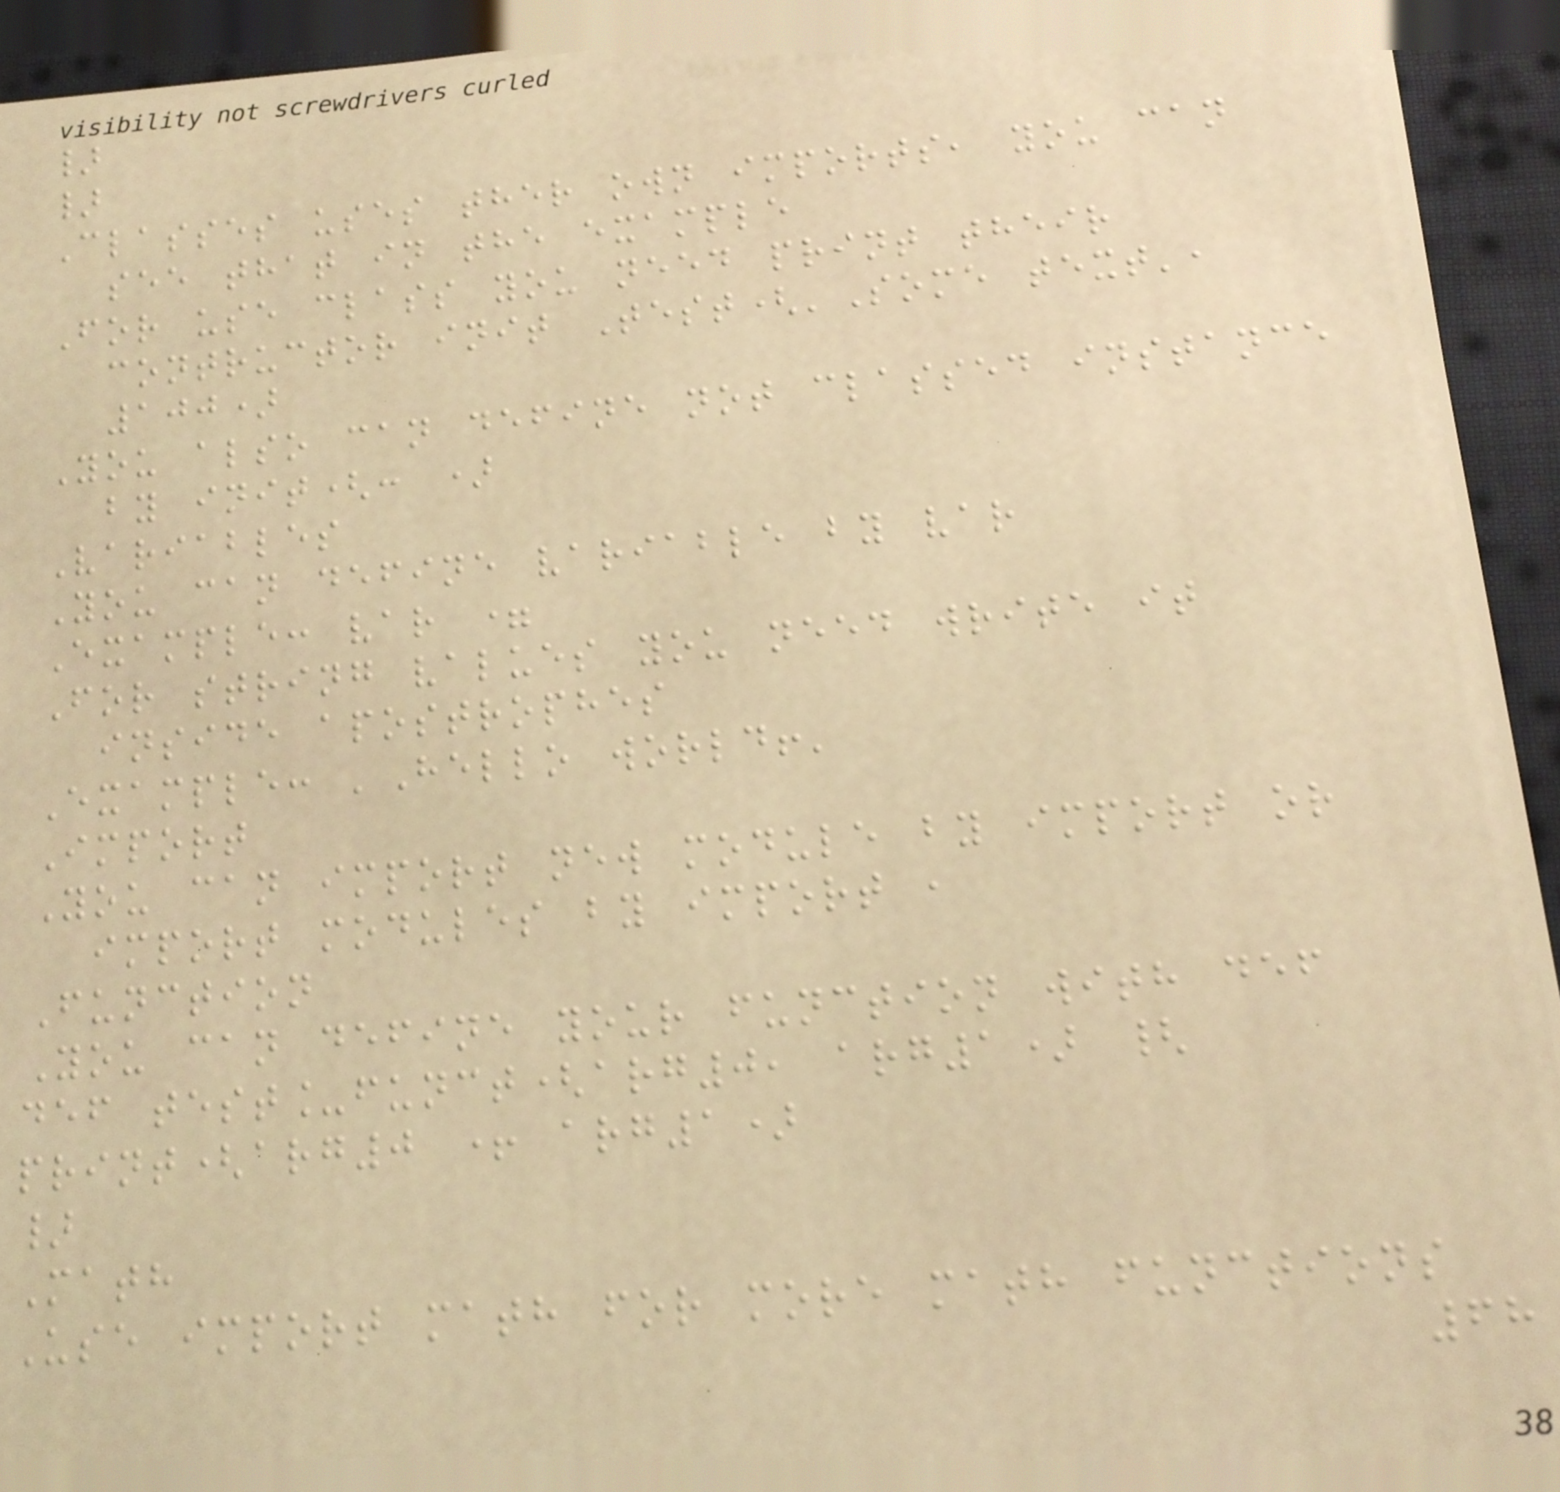}
}
Classes uses ther own imports, you can
see that in the example
For use class you need print their
contructor init Test('Some text',
100)
You also can define not classed instance
by init(: )
Variables
You can define variable by var
Example: var =
For string values you need write it
inside apostrophes
Example: 'Hello world!'
Import
You can import new module by import or
import modules by import ,
Function
You can define your function with def
def test_funct(arg0, arg1) {
print(arg0 + arg1)
}
Math
Use import math for more math functions
68
